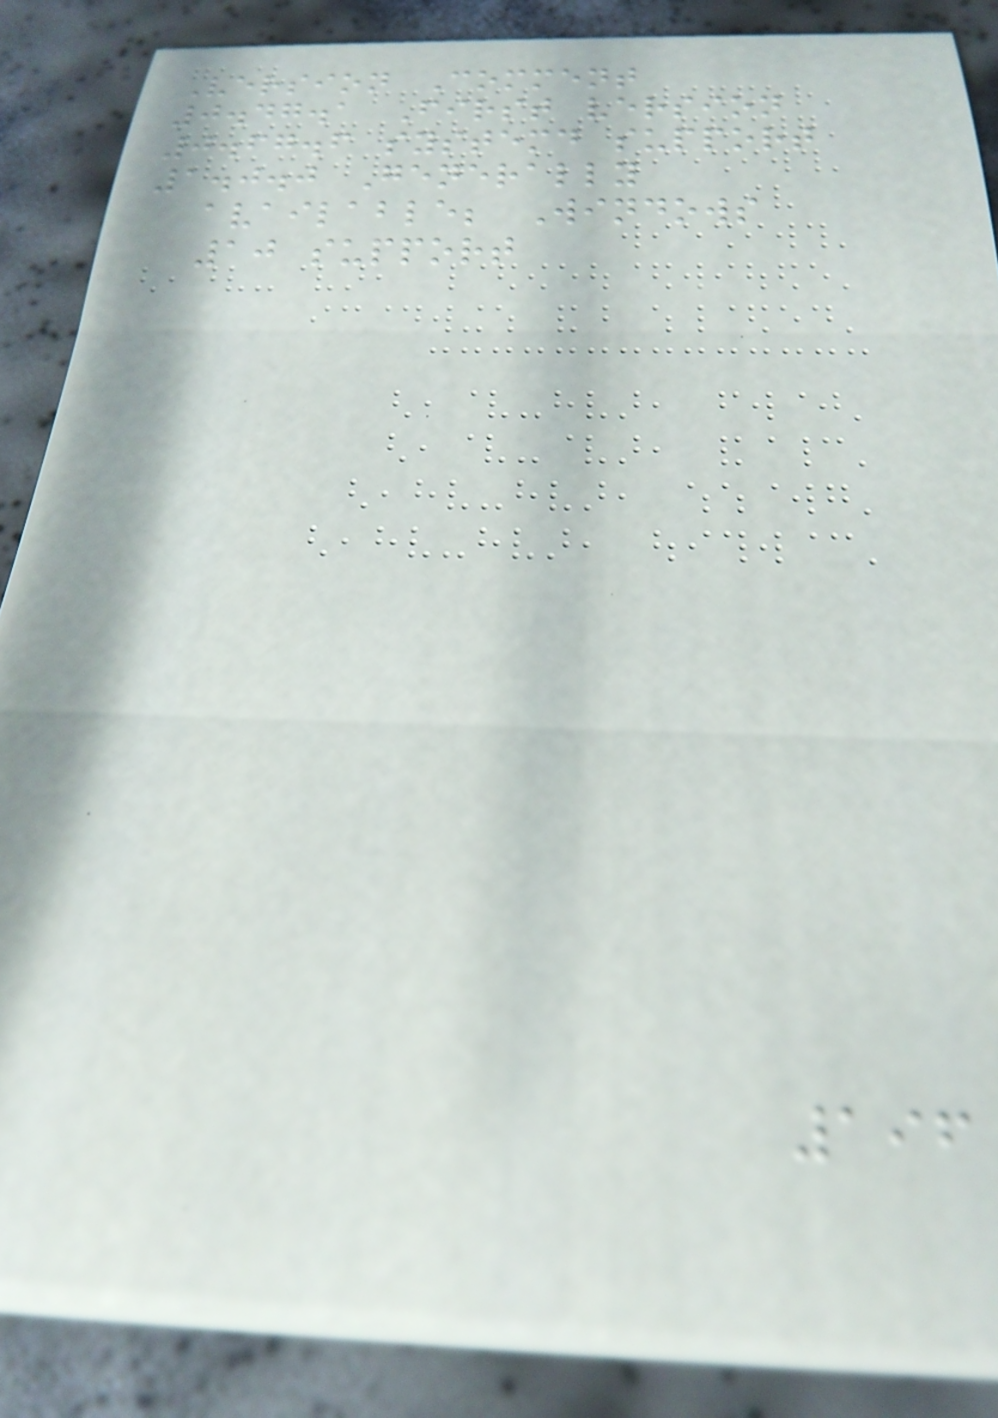Version Comment
0.47.1 First version
0.67.6 systemd support
1.0.0 Generally
available; Windows
10 support
196
